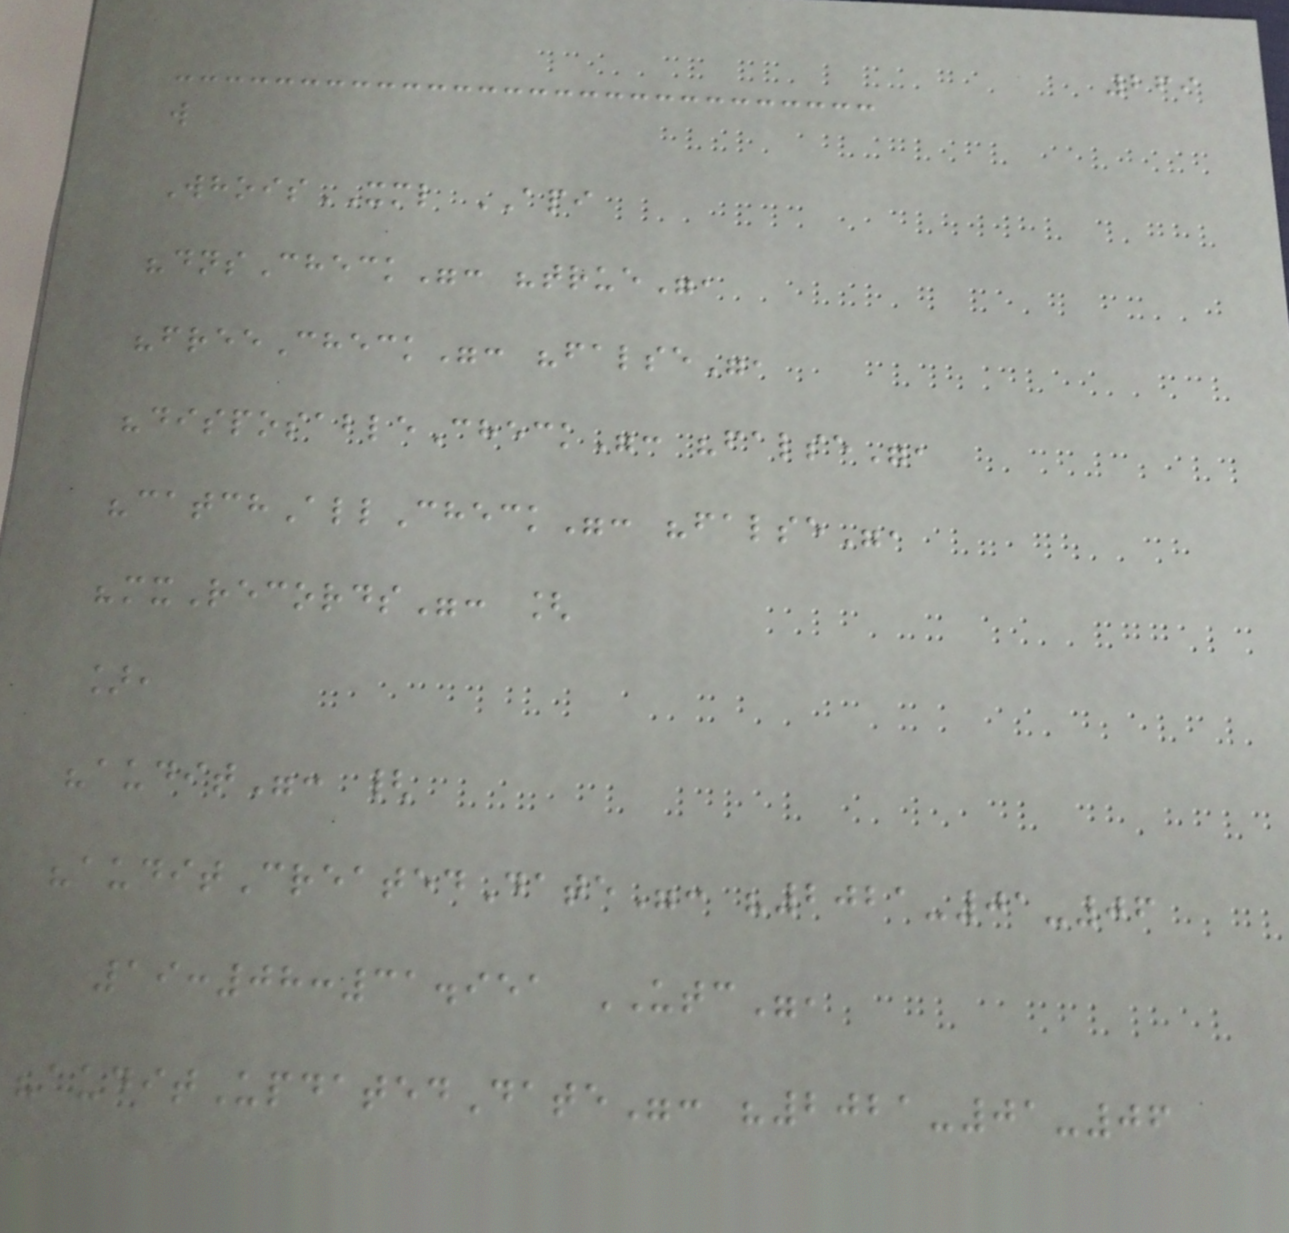269
w
WhoisXML API
"dnsCheck": "true",
"freeCheck": "false",
"disposableCheck": "false",
"catchAllCheck": "false",
"mxRecords": [
],
"audit": {
"auditCreatedDate": "2021-01-06
19:08:31.951 UTC",
"auditUpdatedDate": "2021-01-06
